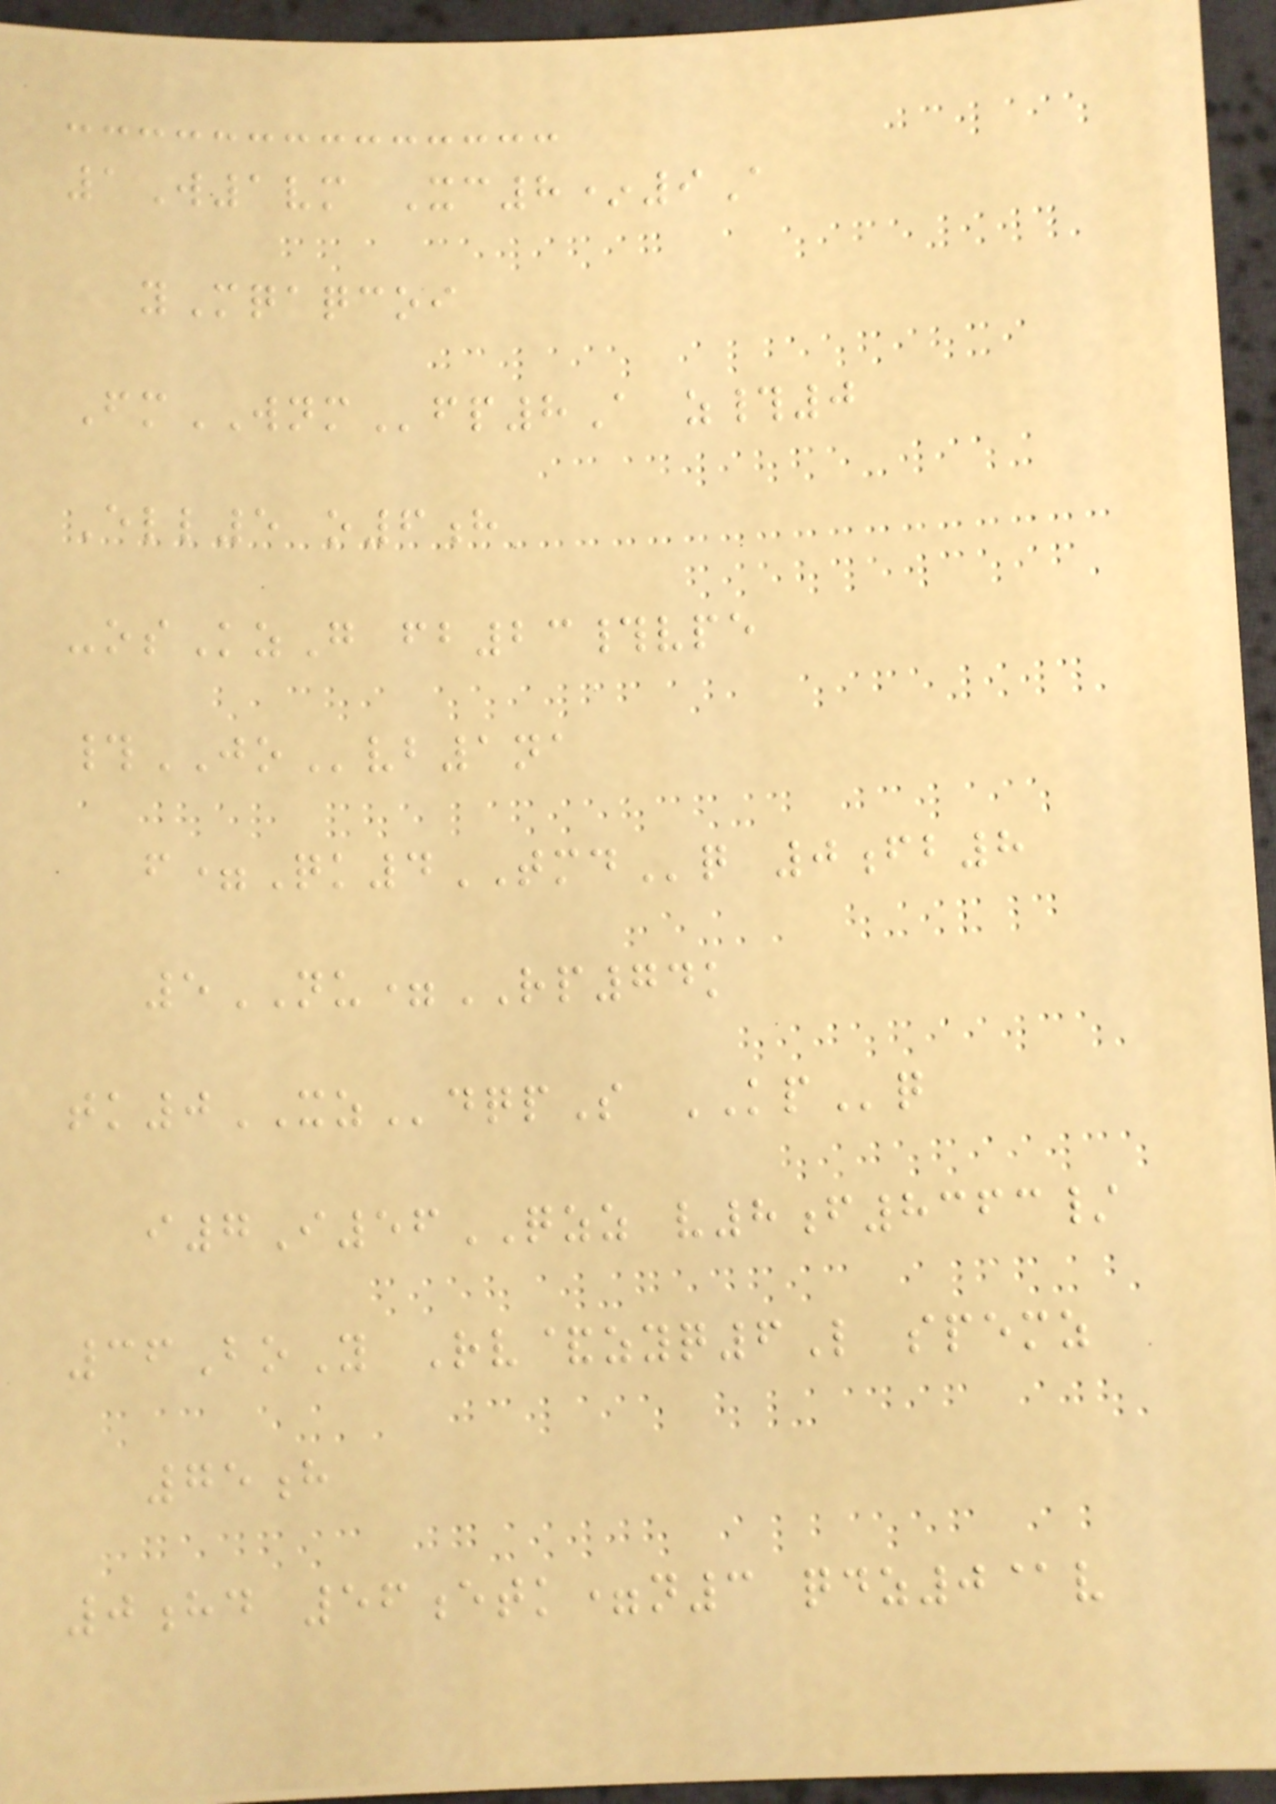1W1vm Xc8*9A
yMqaqcoi
FmWNMfp8A z#0
Ell5 o6h
-osKzG fb23#vpe
#JOvb1na
f=Qk4TMDq 0fb8
5NU=RP74k
tk0XZdqpS KPq
i7I56QZZ v8f8363/
36BoY Rv&zyq6L spemz
75h
0hd 56etk=n3 qdz0@v
